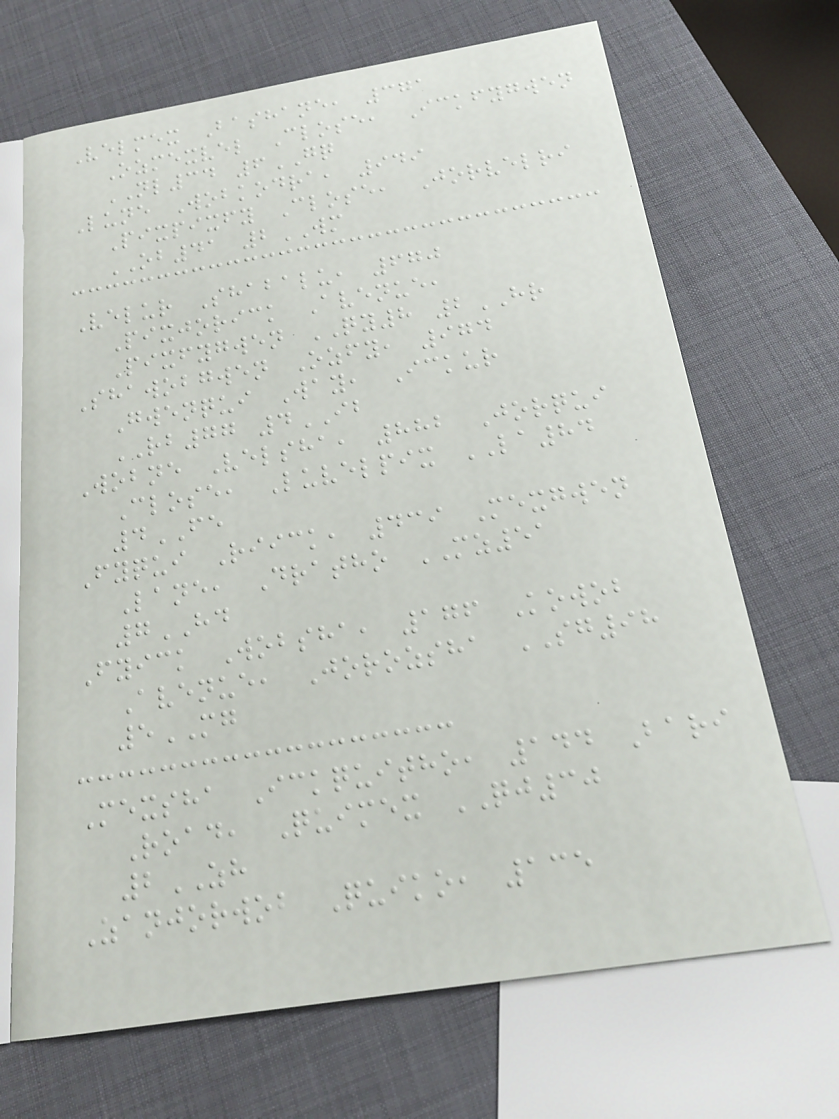Velmex Bashane, 371
Ozmexvel Close, Ickfygwen
NL34 6GQ
Lune Wobkodra, 949
Pixpixfy Close, Jorvelri
OB41 2WM
Velur Shabalu, 670
Pixjorick Avenue,
Pixfygwen QY8 2HR
Shawobgwen Ozfy, 974
Gwenqui Way, Ickur
RB77 4IB
Wobne Velsha, 882 Jorqui
Close, Luvelpix LA84
4FE
Fyqui Riick, 439 Mexgwen
Lane, Dratho MZ51
7HD
Fyick Wobsha, 176 Kowob
Avenue, Jorozsha SG98
5MG
Mexsha Ickquitho, 144 Bari
Road, Quimex QJ30
2ZH
Zanjorwob Quiko, 135
